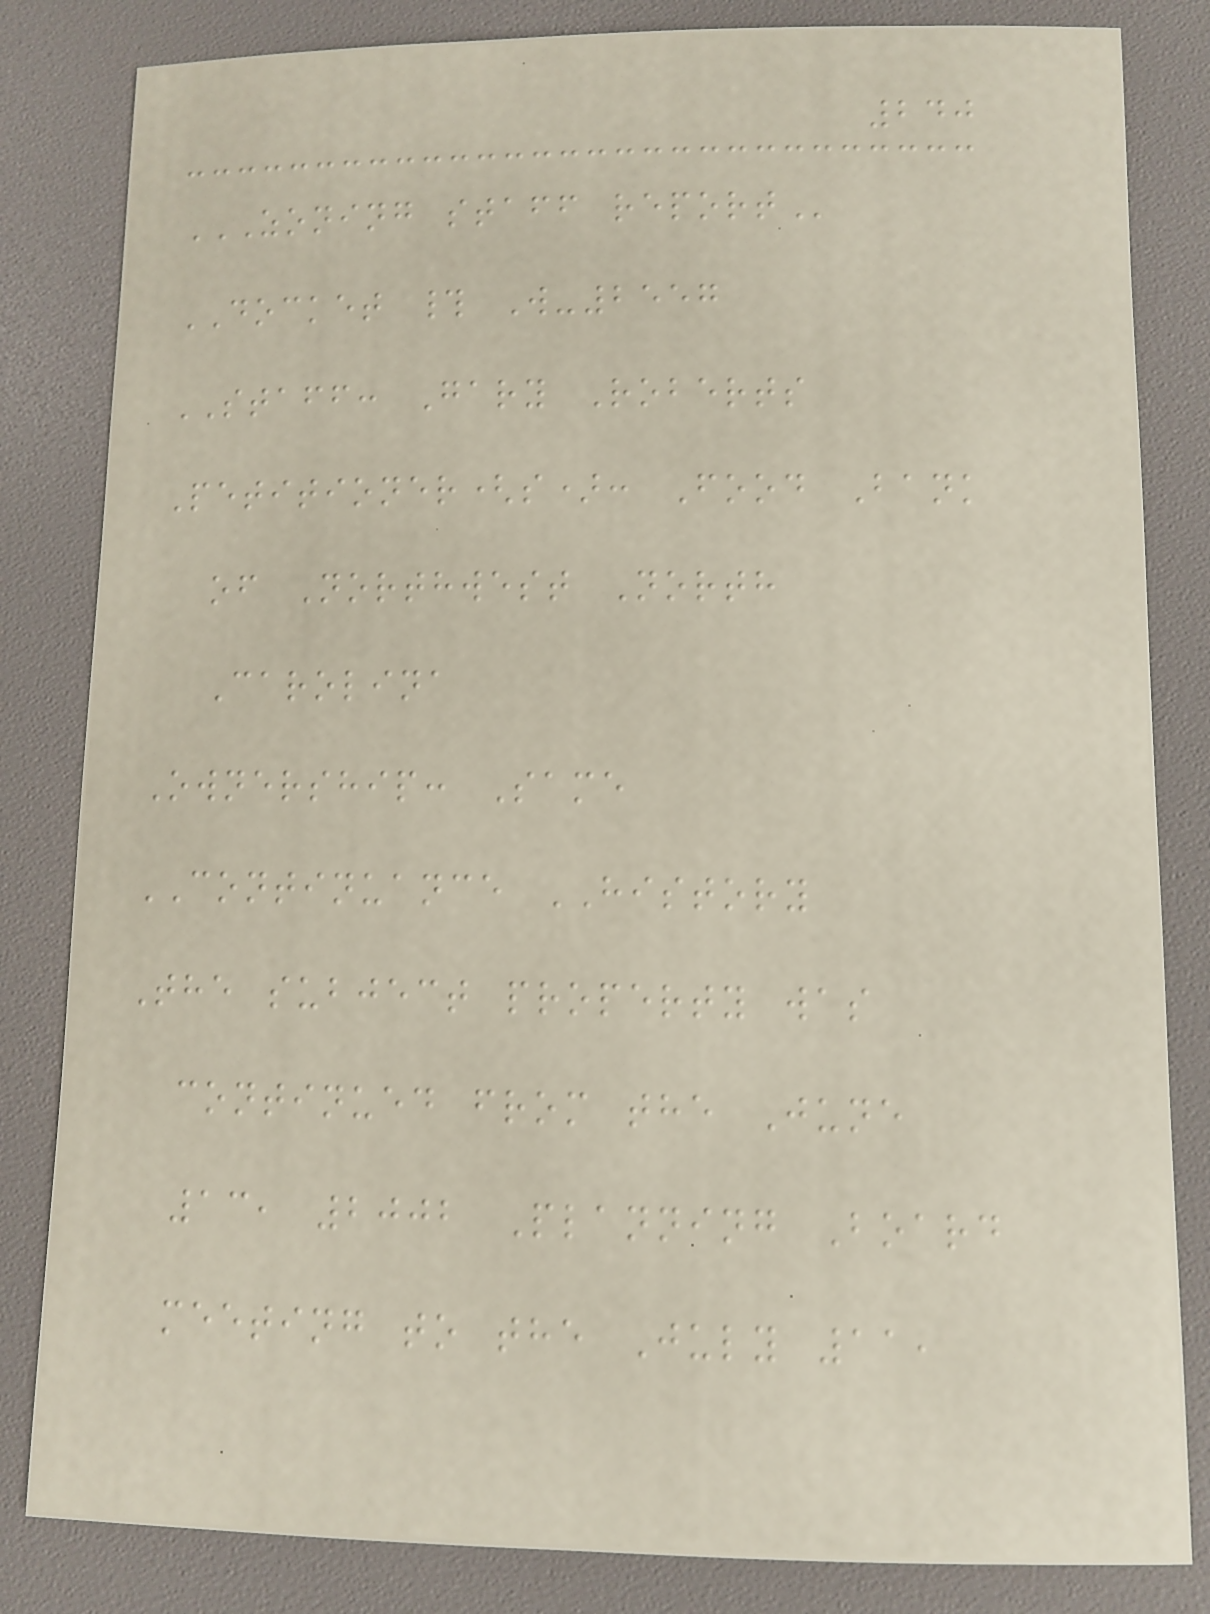240
ZONING STAFF REPORT
DOCKET # W-2557
STAFF: Gary Roberts
Petitioner(s): Food Bank
of Northwest North
Carolina
Ownership: Same
CONTINUANCE HISTORY
The subject property was
continued from the June
13, 2002 Planning Board
meeting to the July 11,
